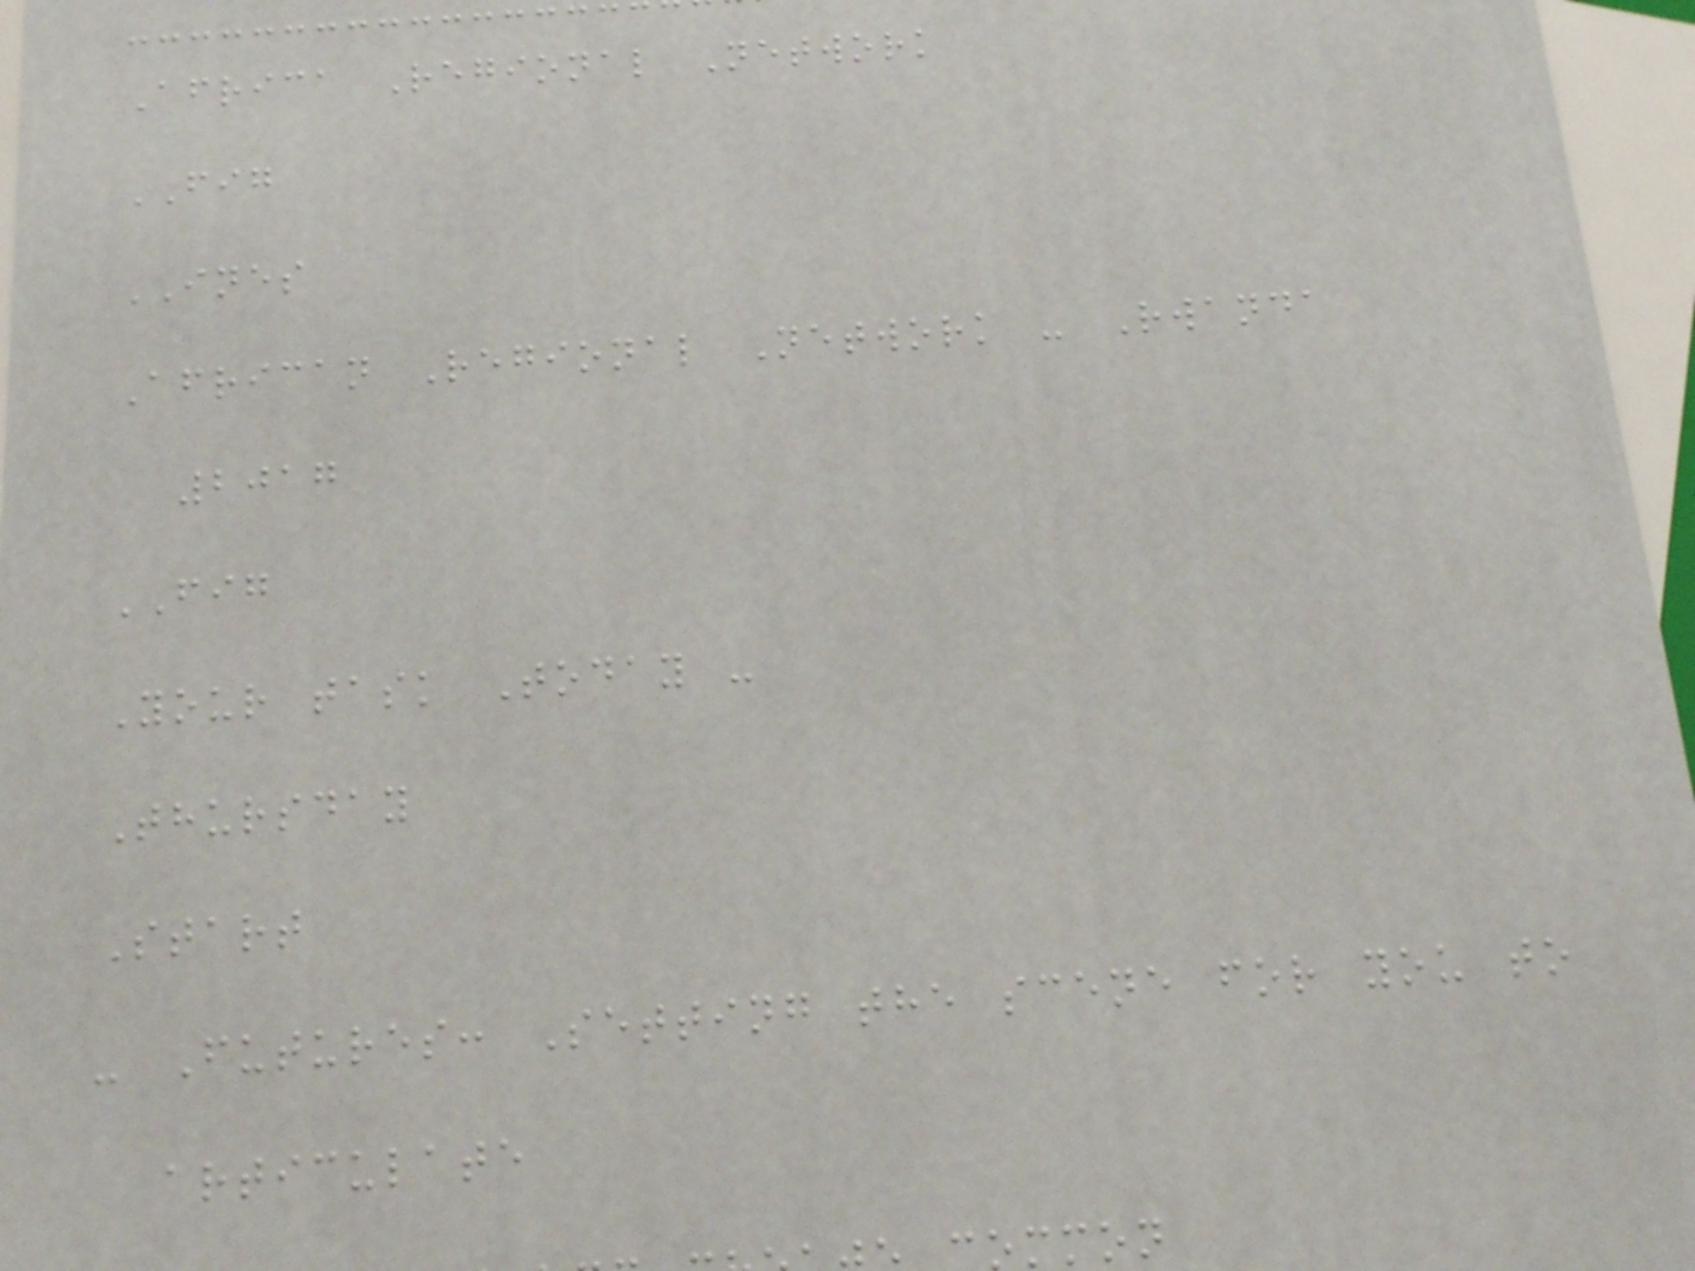Africa Regional Network
FIG
INES
African Regional Network - Rwanda
2017
FIG
Your task Today -
Thursday
Start
- Futures: Setting the scene for you to
articulate
